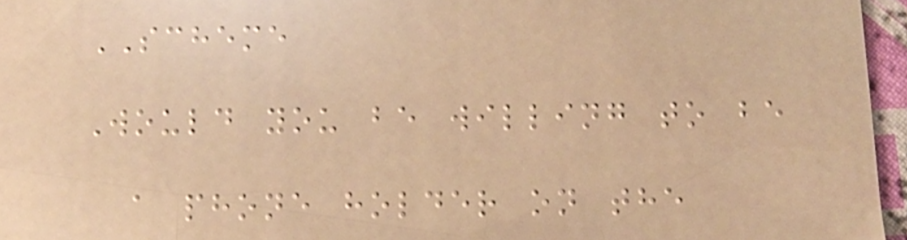SCHEME
Would you be willing to be
a phone holder on the
